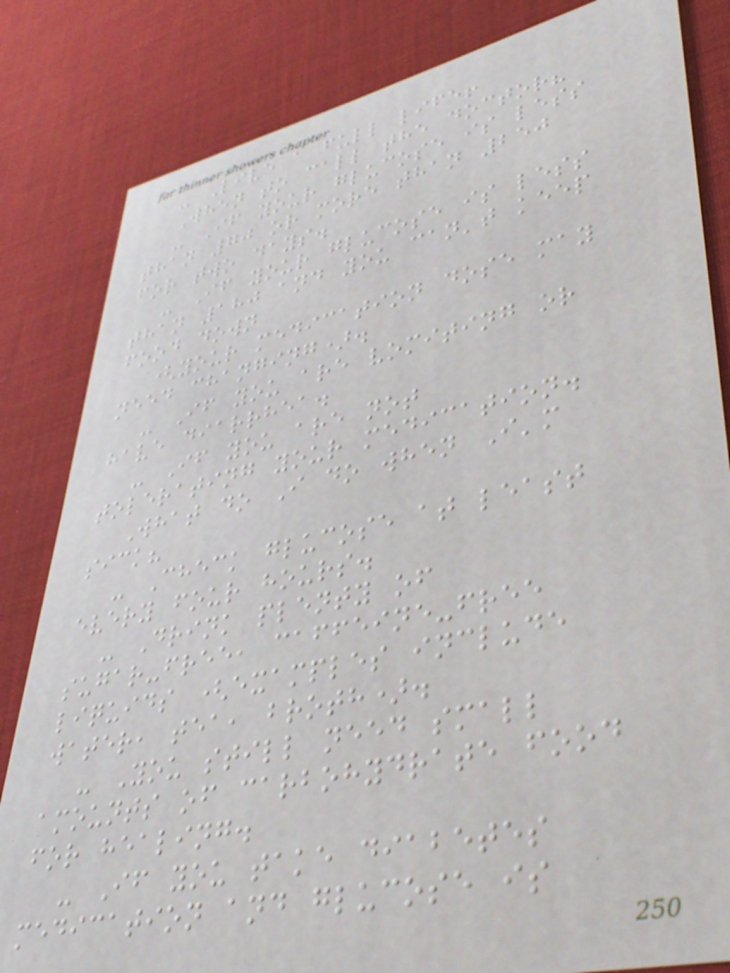- Live a full life!
When to call the doctor?
- If your glucose is less
than 70 or more than 250
for two days.
- If your glucose is less
than 180 and you can't keep
food down
(your medication dose may
need changing).
- If you are vomiting or
have diarrhea.
- If you are not
tolerating your medication.
What do I do when I'm
sick?
- Check glucose at least
every four hours.
- Drink plenty of
sugar-free, caffeine-free
liquids (examples include
water, tea, broth).
- You still need small
amounts of carbohydrate food
for healing.
- If you take diabetes
medication and glucose is
